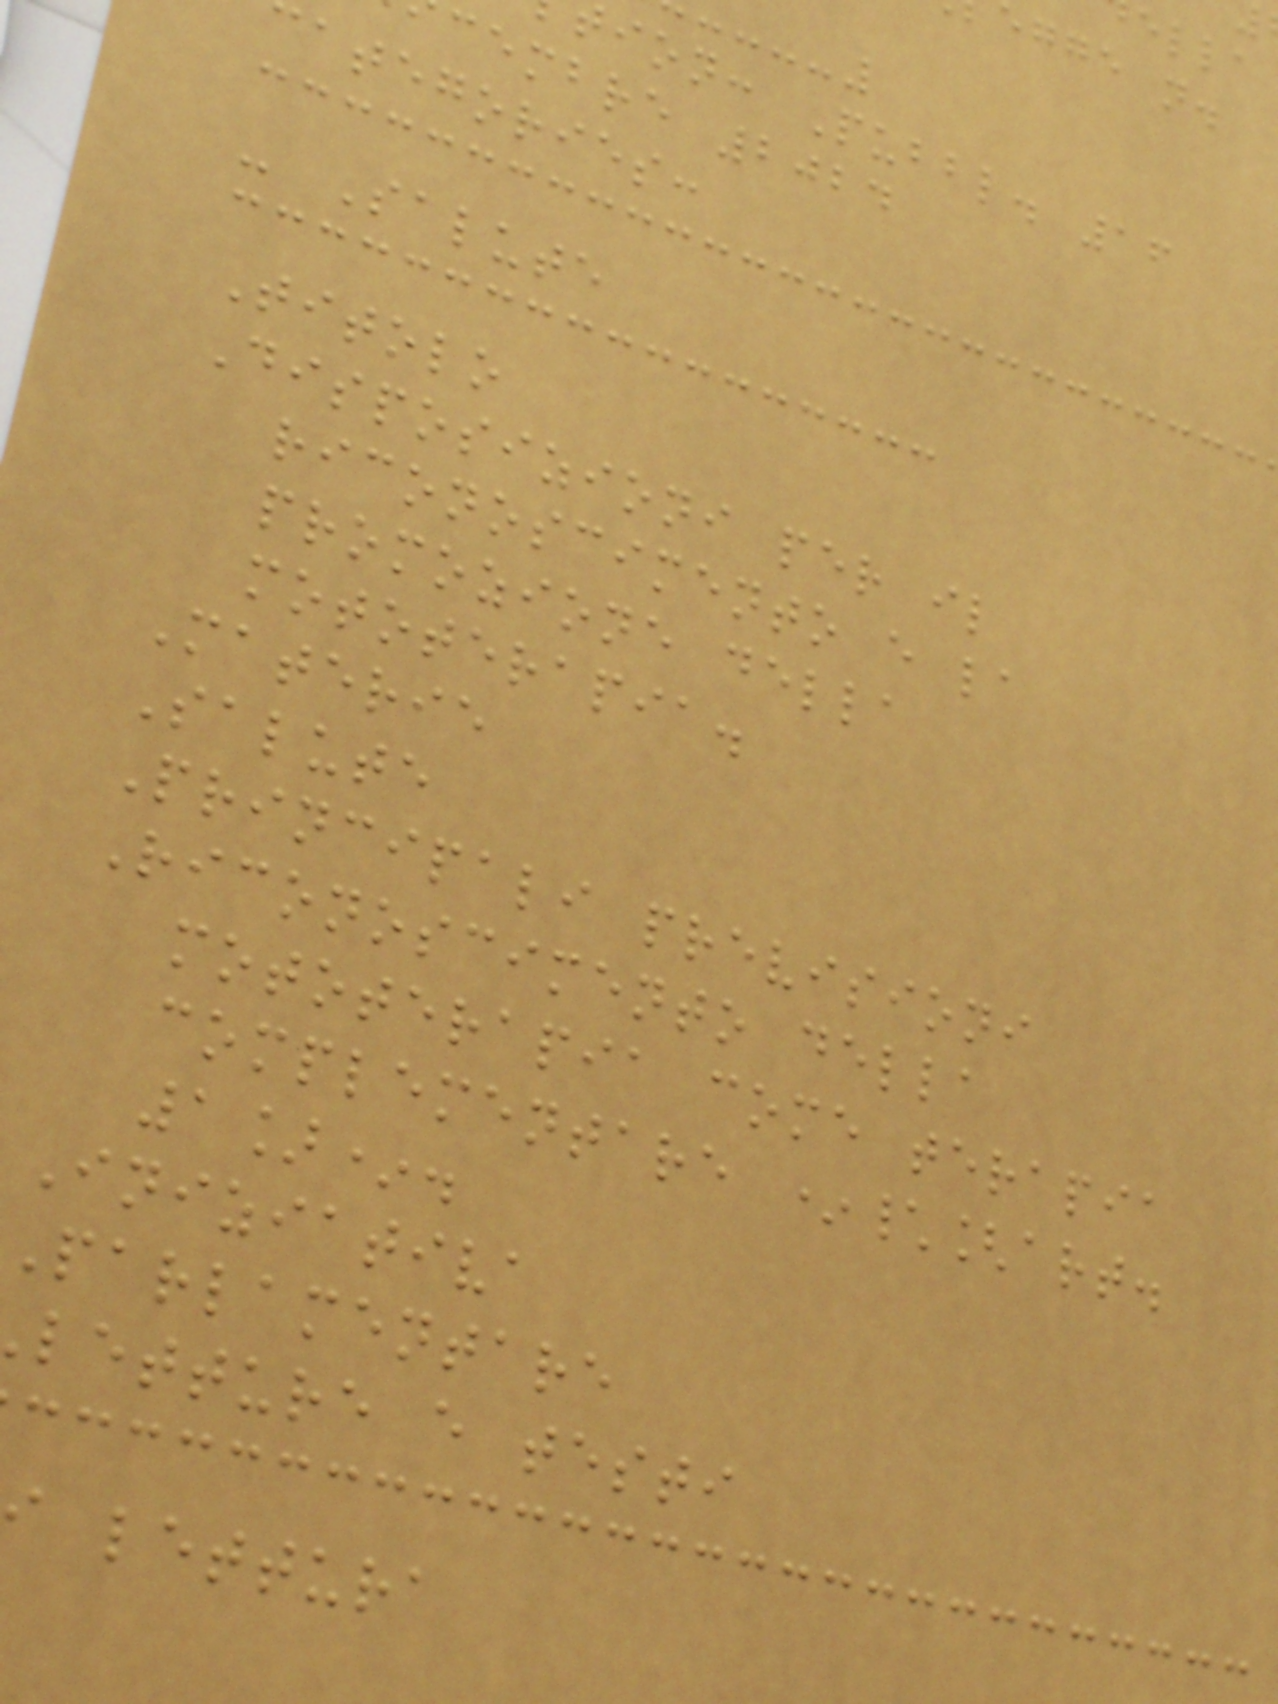egge n.
ion: Pubbl. 16
cembre 2024
ategories:
- Salute
Titolo
Disposizioni per il
riconoscimento e la
promozione della
mototerapia.
Materie
Salute
Principali previsioni
Riconoscimento della
mototerapia come terapia
complementare *\[art.
1]*.
Iniziativa
Parlamentare
letture e testi
lettura
